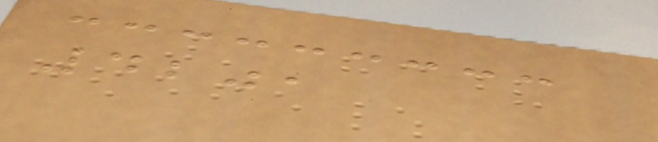4201
